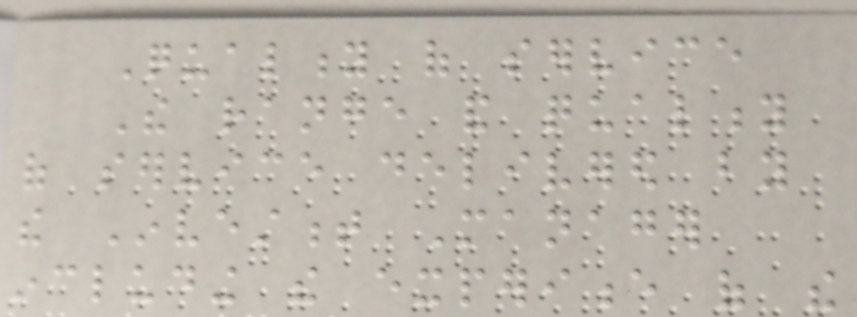Quality of service
The range and quality
of service delivered by
the Investment Manager
including the experience of the
